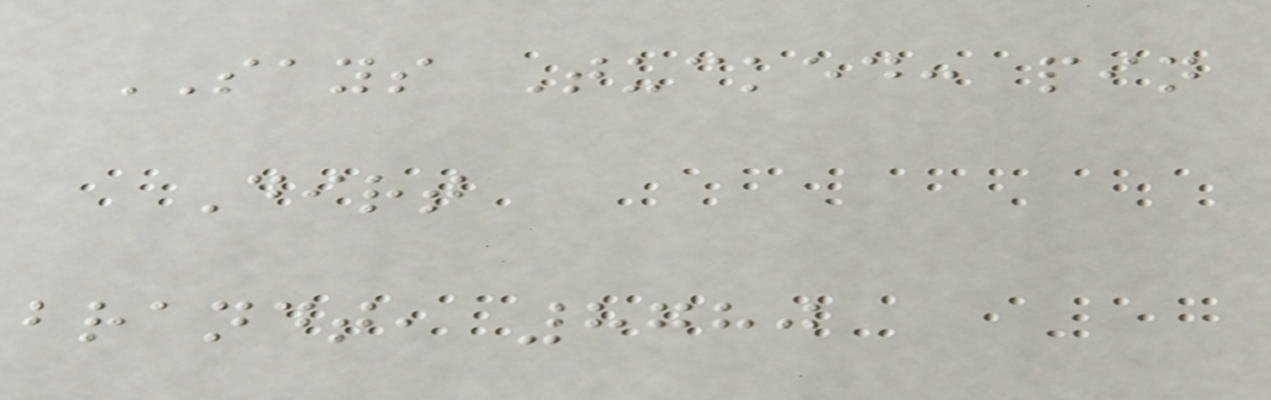SAYS Tucked: pin
Dirt
brandt, 8780
